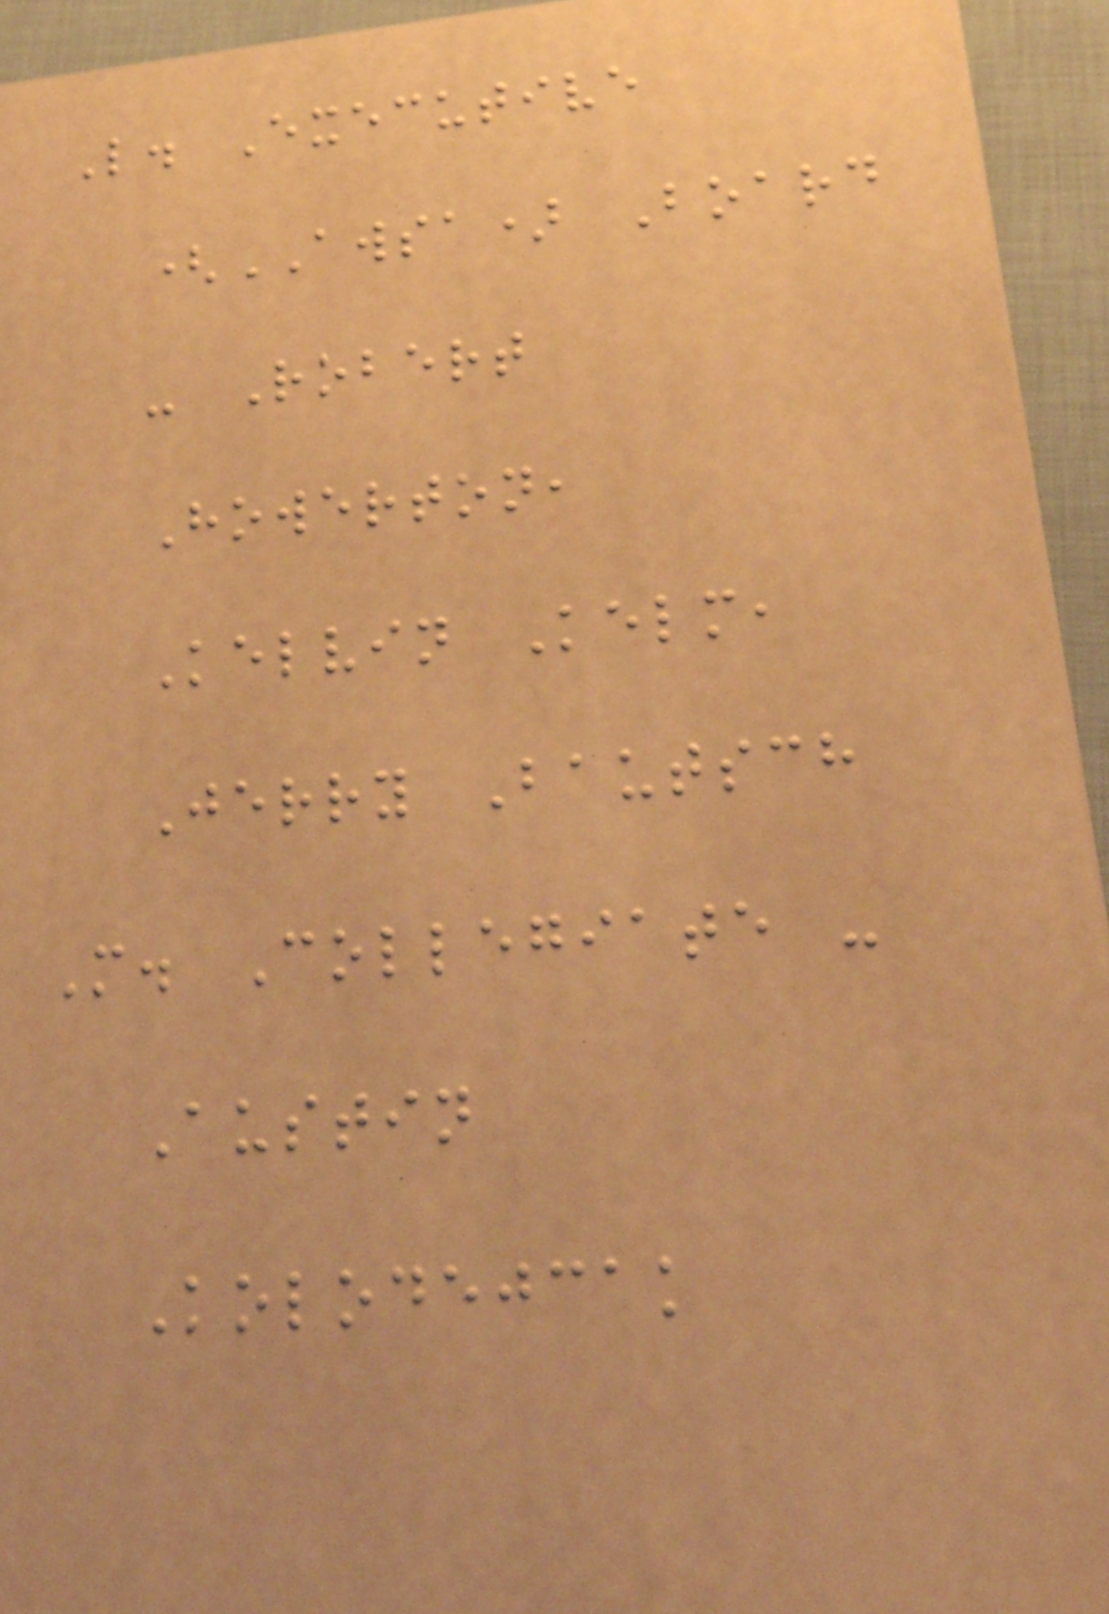L. Executive
(AWSA) Board
- Robert
Howerton,
Kelvin Kelm,
Jerry Bautsch
M. Collegiate -
Austin
Kolodejcak
